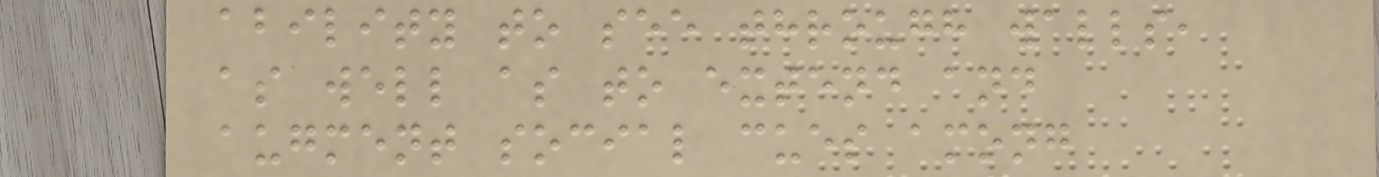ability to see through walls,
as well as to extend and
augment social cues among
